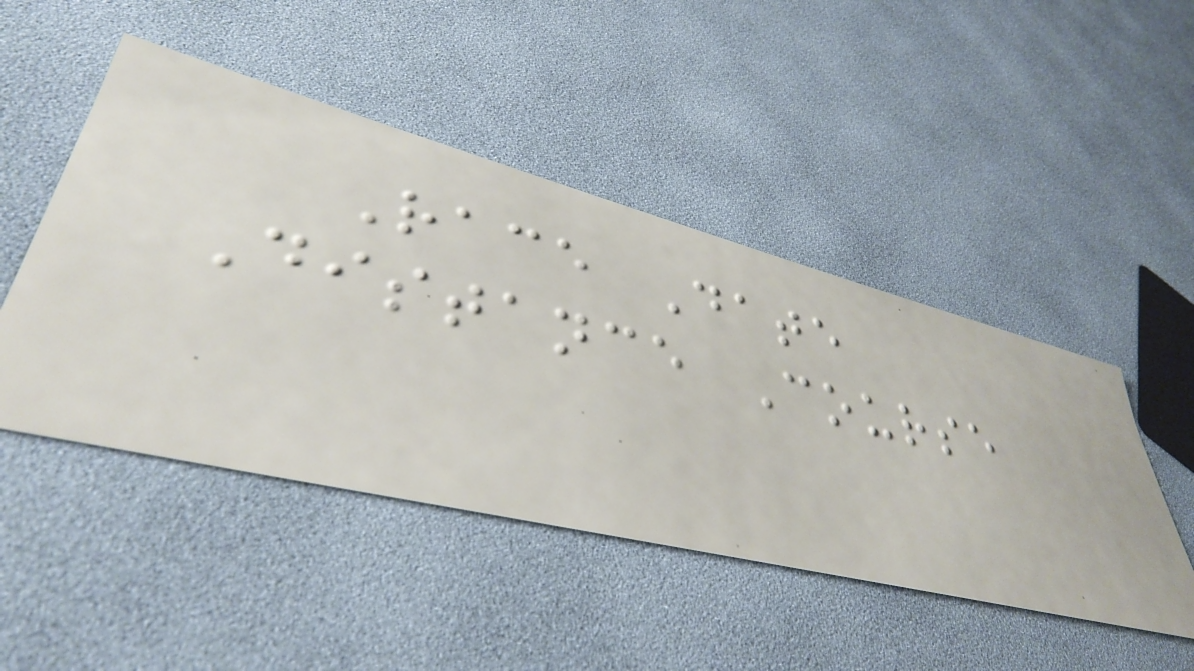Race Date
Distance Course
